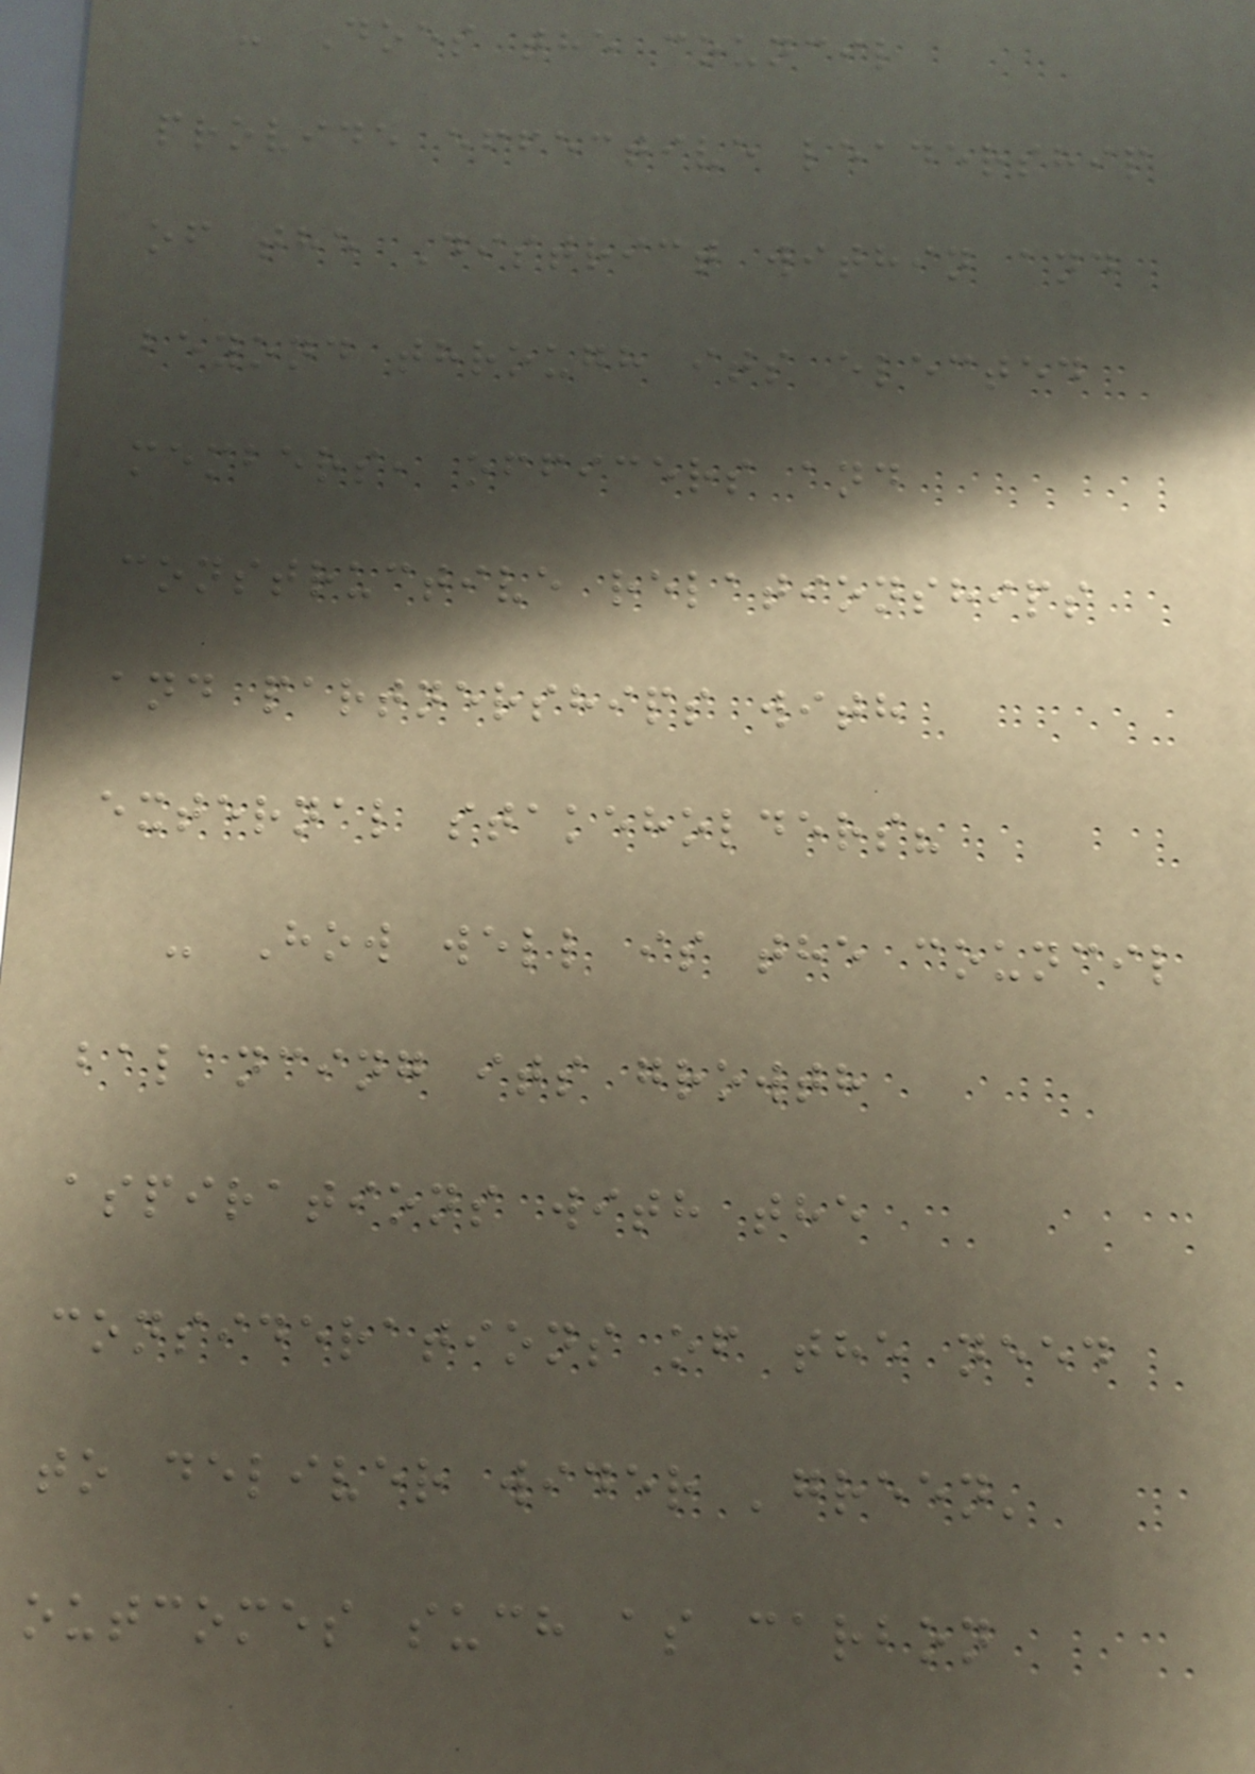- Does the council
provide effective leadership
of the District within and
beyond through its elected
members, officers and
constructive relationships
and partnerships with
external stakeholders?
- How well is the council
balancing its growth
aspirations with the
considerations of the need
to deliver wider 'green'
outcomes such as carbon
